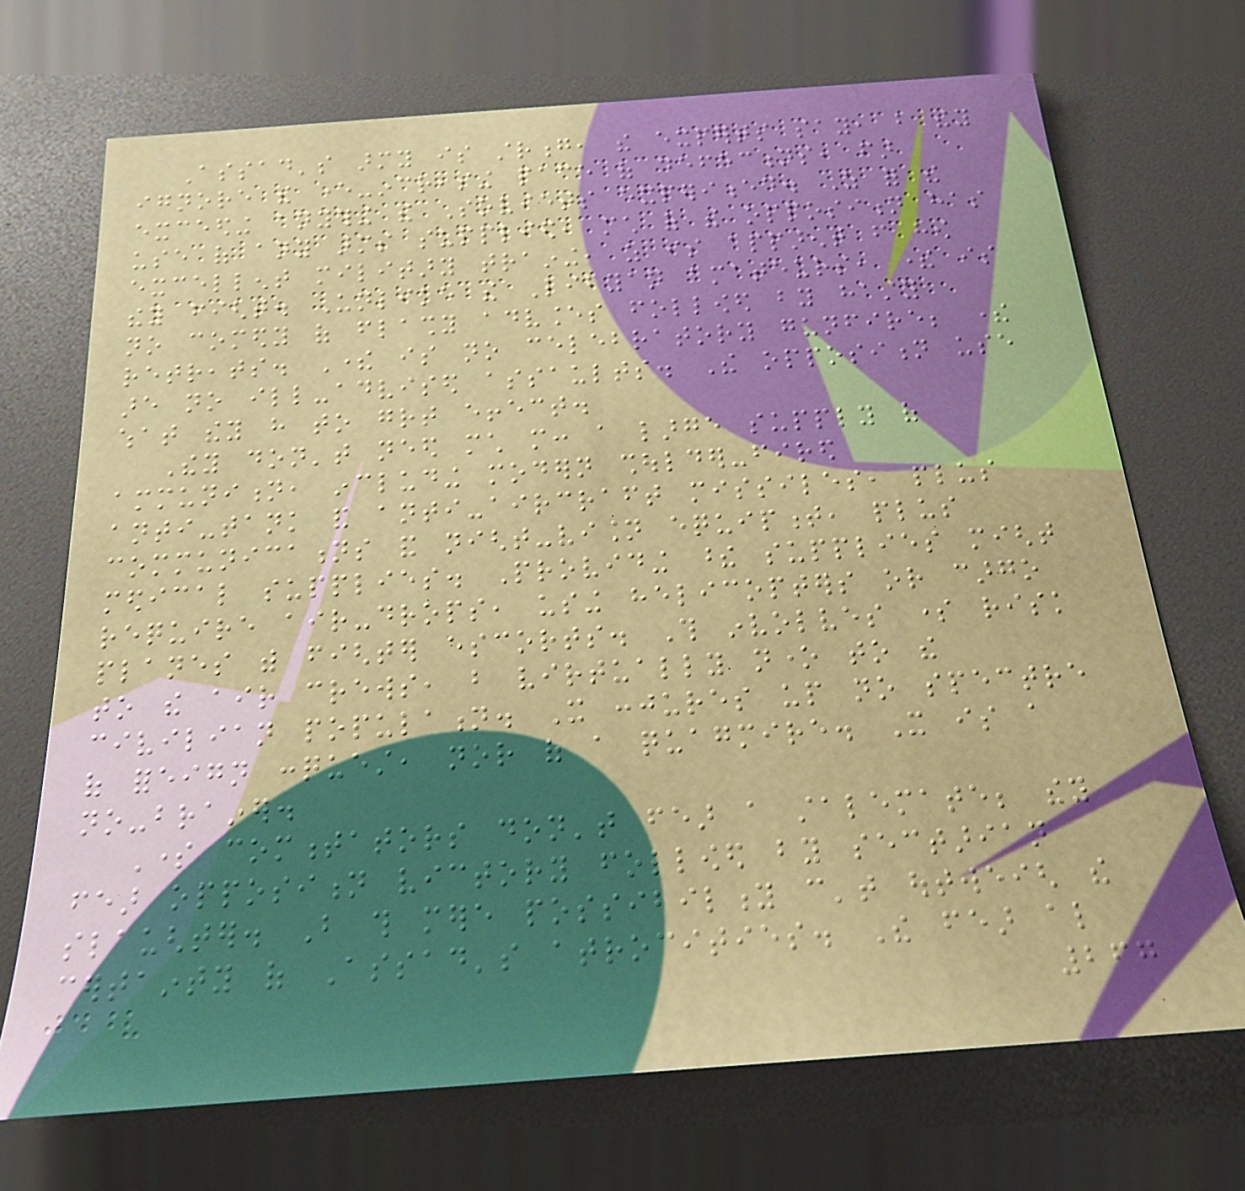Assad's army is strong, the experts say, but they
ignore the ever-increasing pace of defections, far
exceeding anything the Soviets experienced. As for the
use of any arms supplied, much of the opposition has
excellent military training, as is apparent from how
they fight. Unlike the Libyan amateurs, there is
no comedy of flashy advances followed by hasty
retreats. There is no celebratory gunfire; there
are no ill-advised assaults. The opposition use
what they have to great effect.
They don't need much more: a large supply of
ammunition, including modern shoulder-fired
anti-tank and anti-aircraft missiles, plus
communications and night-vision equipment, plus
medical supplies. Providing these supplies might
require air-drops, using helicopters or cargo
planes with fighter escorts. This involves some risk
to the air crews, but virtually none to the
civilian population. It conjures up no spectre
of foreign conquest, nor of a quagmire. It is a
no-brainer.
Some commentators don't fear a stalemate; they
fear opposition victory followed by sectarian
slaughter. But this mere possibility can't outweigh the
certainty of Assad's atrocities. The fear also
267
